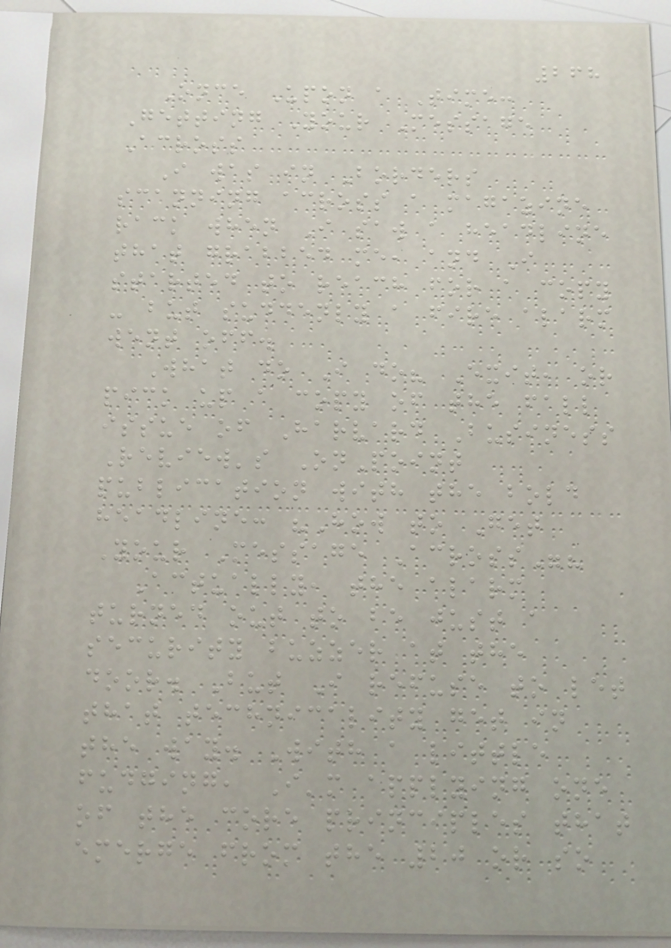268
Once Upon a Time:
Getting Your Message
Across
I was in Borders
scanning across a magazine
rack when I saw a headline
that grabbed me, and I
started to reach for a copy
- but suddenly a fire alarm
went off.
What do I do? Exit, or
pick up a copy of the fall
issue of Harvard Business
Review's OnPoint
publication with the bold
headline: "How to Get
Your Message Across"?
Actually, the alarm
turned out to be just a
security buzzer at the
door. But I refuse to let
that technicality get in
the way. With a little
fudging, I'm applying one
of the core principles that
emerge from the 20 or so
